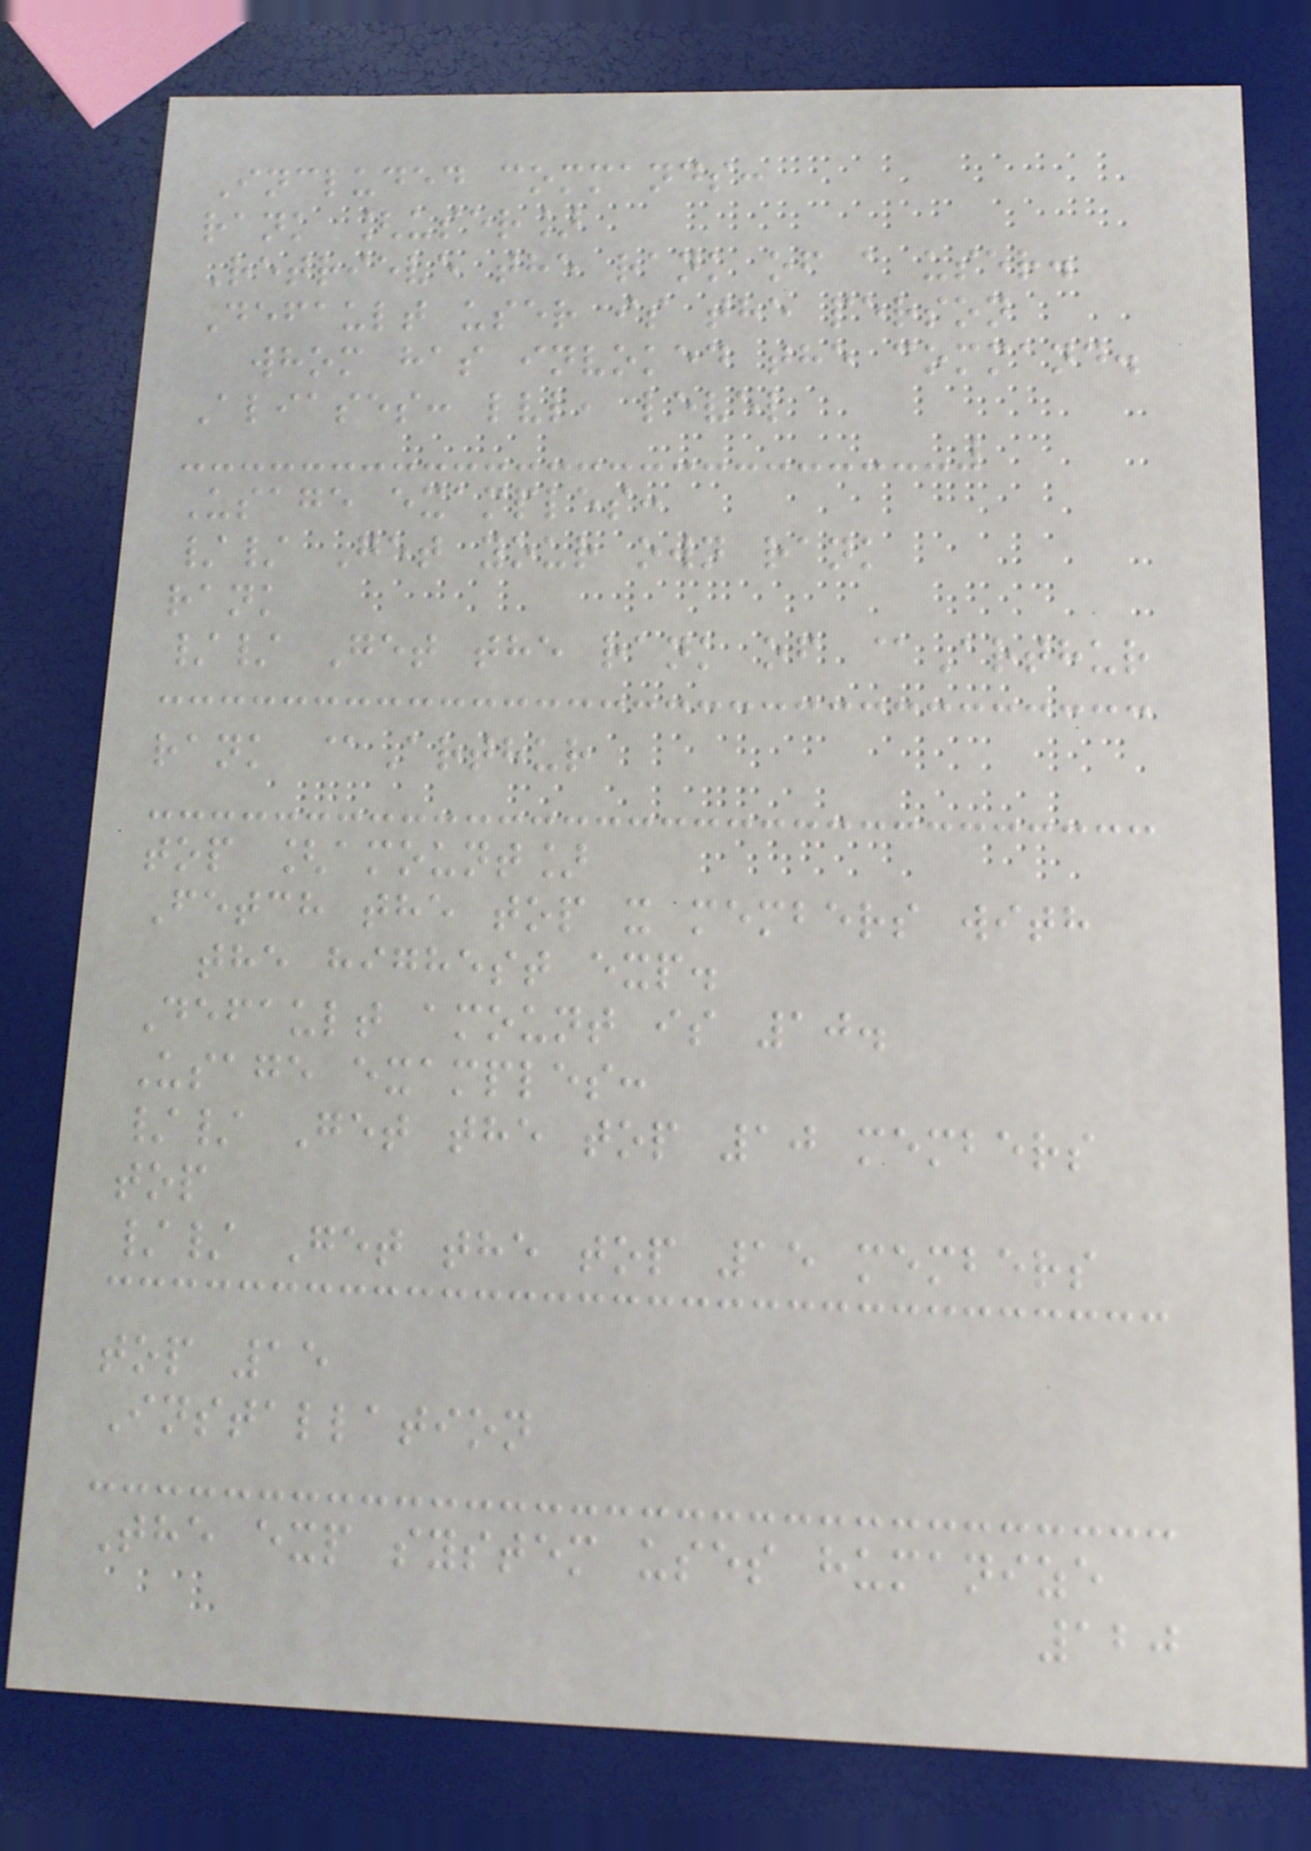Included commands:
rank [user]
Retrieve the rank of a user.
Default user is the person
whom has invoked the command.
Aliases: lvl, level
Usage examples:
// Get your own rank
rank
// Get the rank of @Arthur
rank @Arthur
top [amount]
Fetch the top x members with
the highest exp.
Default amount is 10.
Usage examples:
// Get the top 10 members
top
// Get the top 15 members
top 15
Installation
The exp system uses humanize
120
